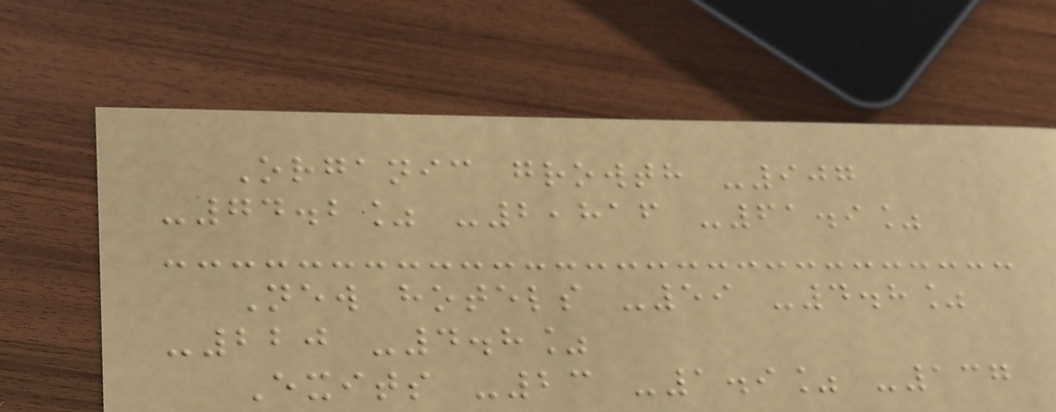Organic growth -907
-74.2% -2,816 -61.9%
New hotels -59 -4.8%
-220 -4.8%
Exits -23 -1.9% -137
